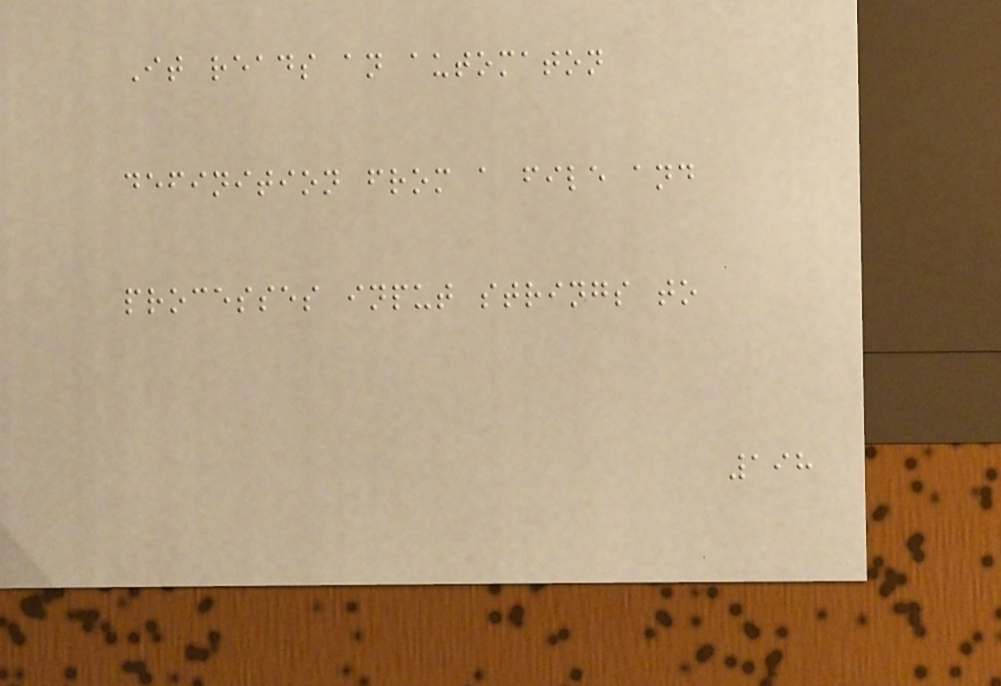It reads an automaton
definition from a file and
processes input strings to
198
